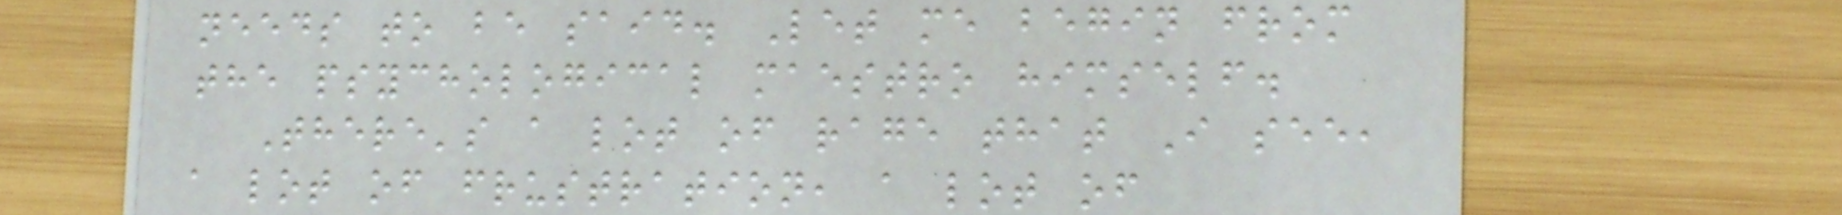needs to be said. Let me begin from
the psychological maestro himself.
There's a lot of rage that I see,
a lot of frustration, a lot of
